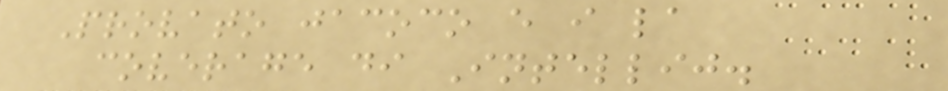Provato jacoco e i la
coverage di Intellij.
